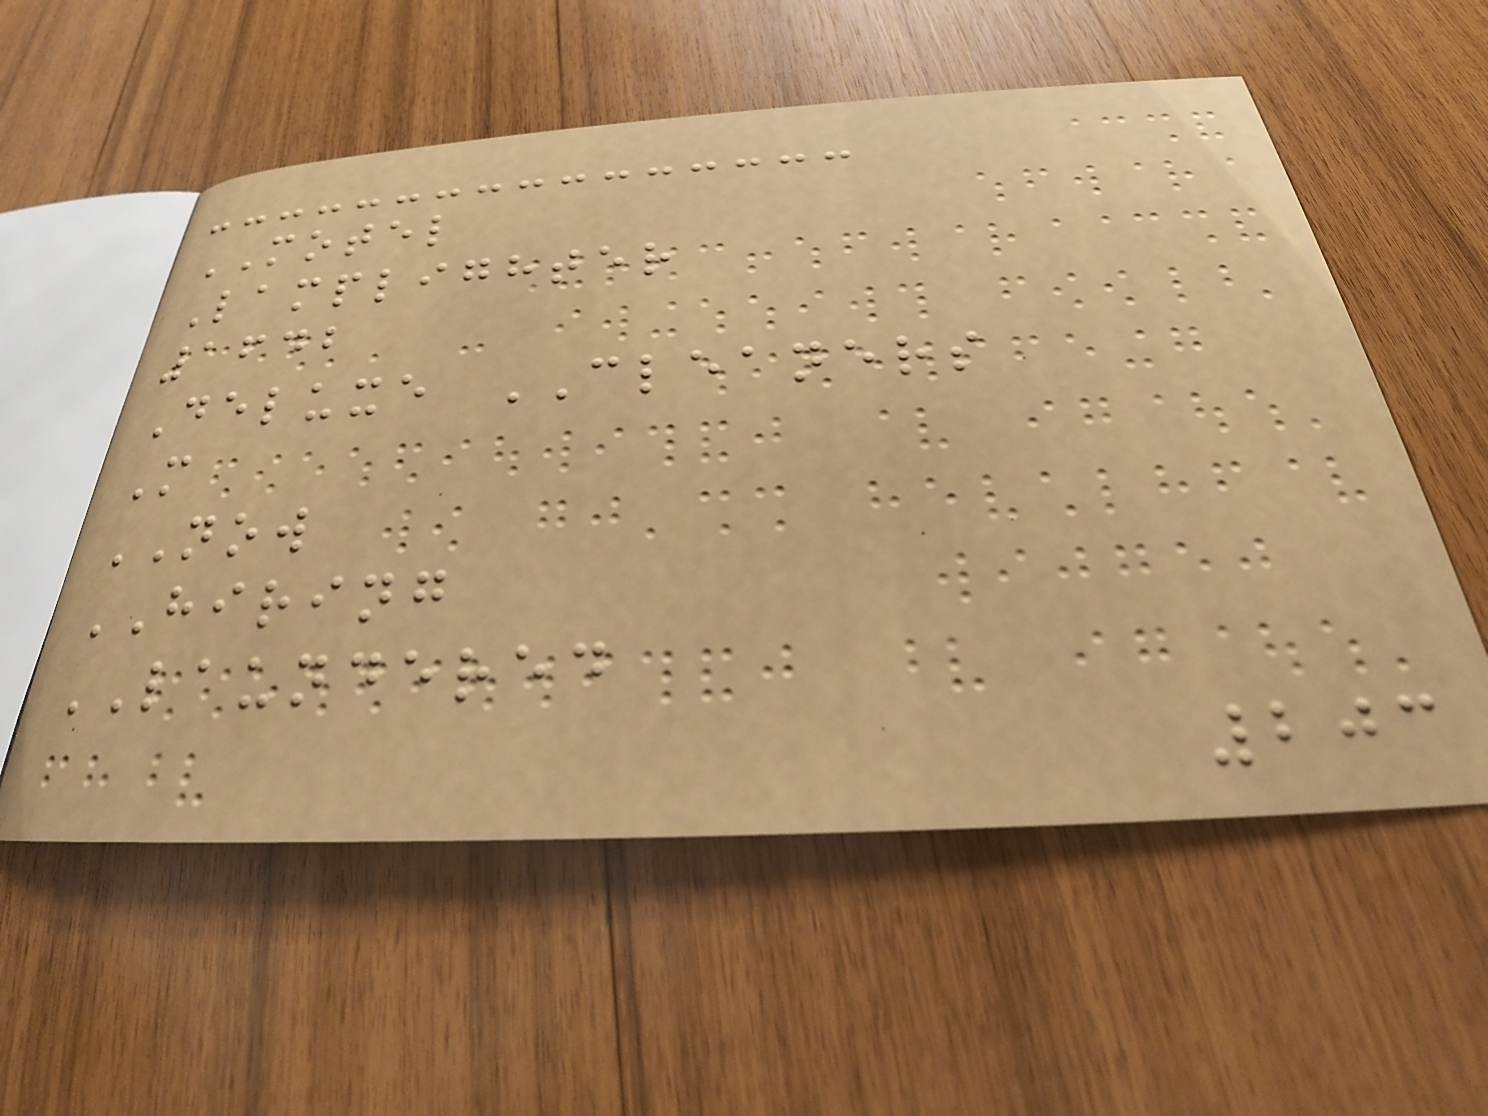MOTEL
Lamplighter
1642
Deluxe CLEANERS
M
NOW
HIRING
LAUNDERED
203
